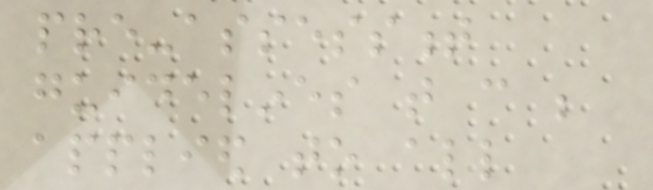pre-assessment
guidelines that can be
applied to all
